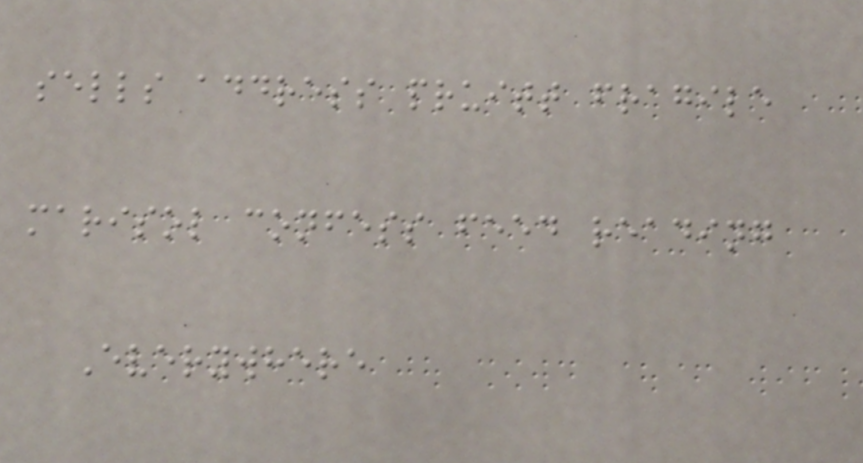sells address pruitt fragile
marisol confess feed reading
Everywhere
